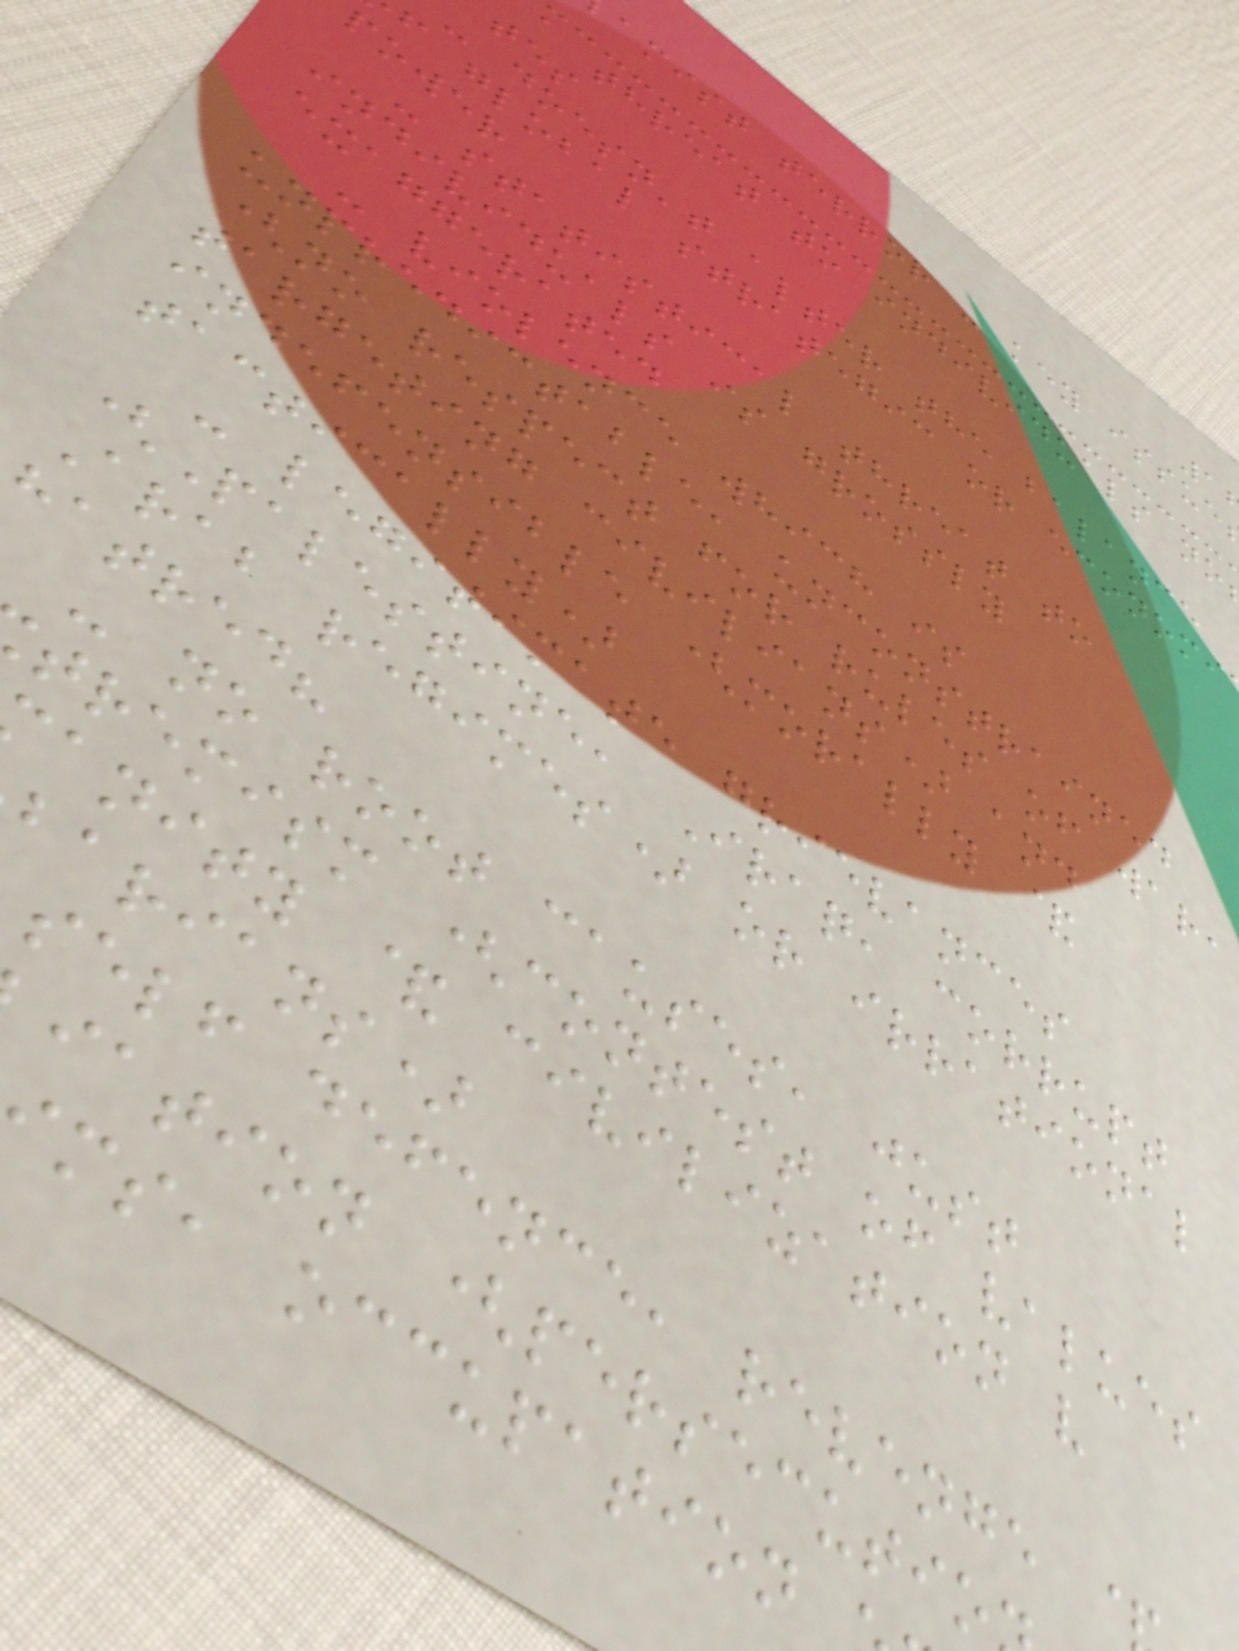amist terror - key issue
a threat to individuals no
- doesn't alter the balance
f global strategic or economi
power
- statistical threat to
individuals is grossly
exaggerated
- violence which is
unpredictable, unconstrained
(no respect for rules of war,
targeting civilians) and
indefensible (morally &
tactically)
- legitimate grievances
(Palestine, Iraq, corrupt
Arab regimes) or irrational
hatred?
- no root causes, just
tremism (contest of values
anity & civilization v
barians)
self defence, revenge
iation (persecutio
ms, occupation
